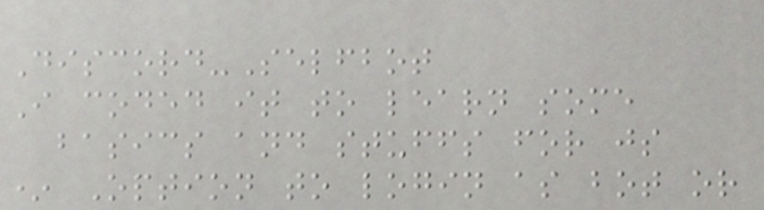Discord-Selfbot
I coded it to learn some
basics and stuffs for js
* Option to login as bot or
